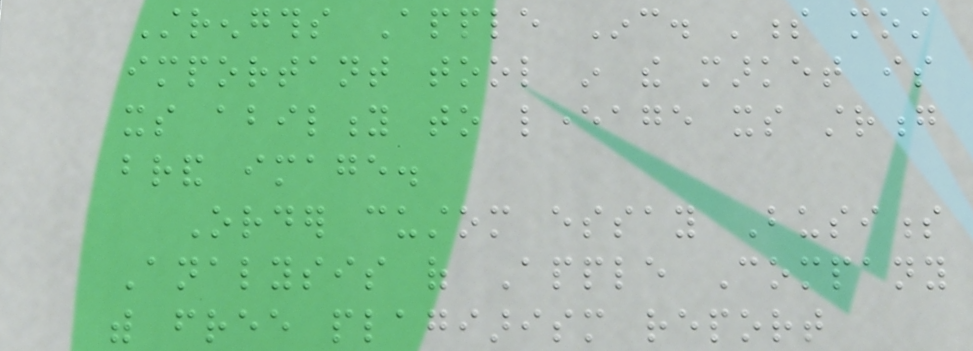Strengths Apple Inc. 's most
important tool in the market is
its ability to leverage its strong
brand image.
Order custom essay Business
Analysis of Apple Company
with free plagiarism report
